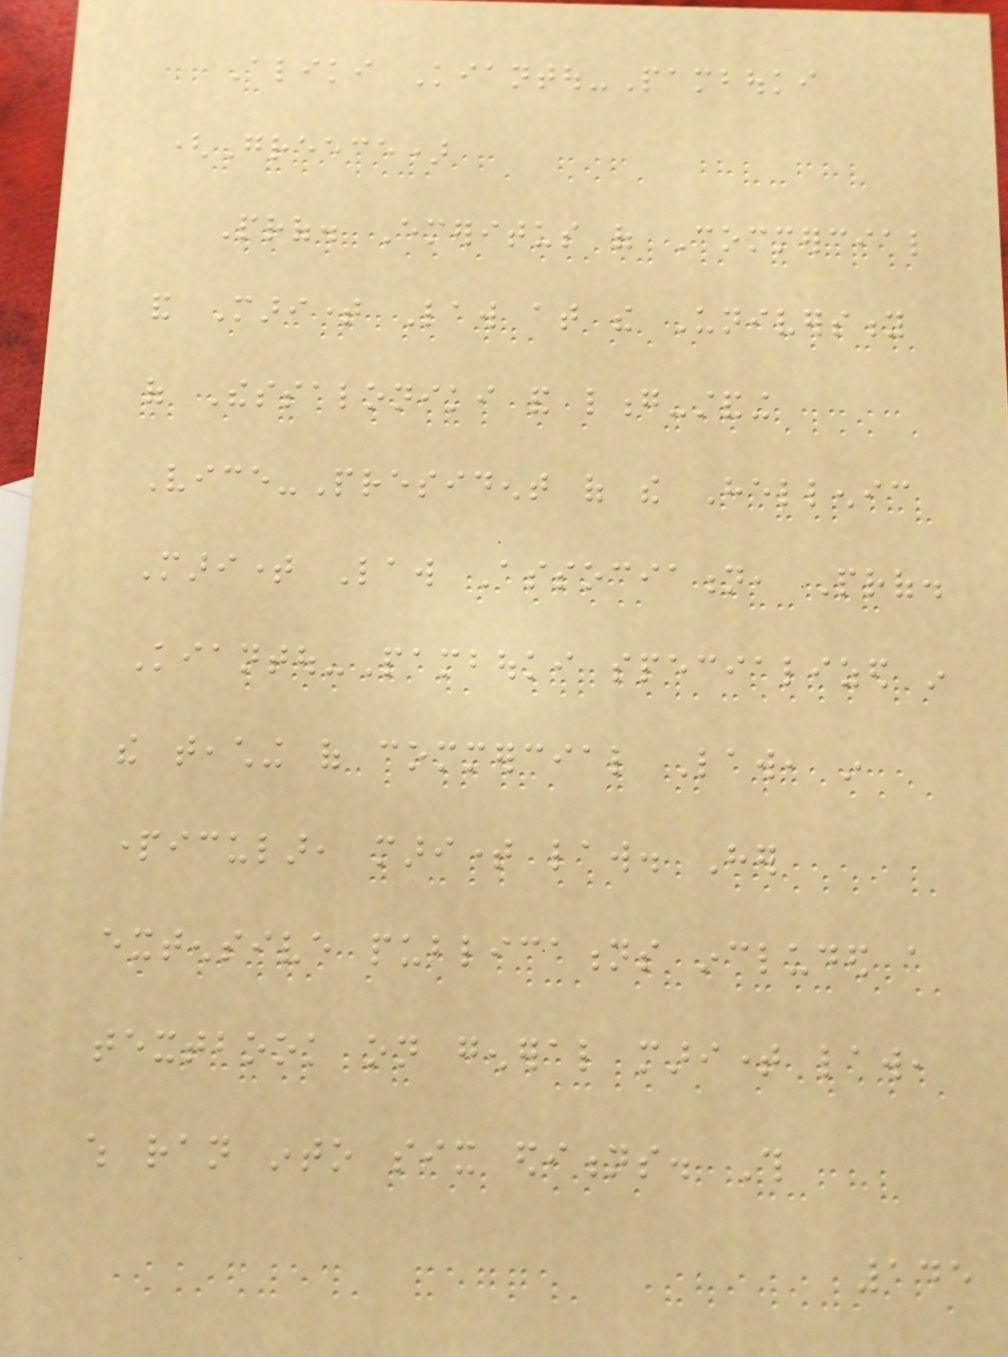Aliki Kiantou-Pambouki
(Greece)
Prof. Emeritus of Commercial
and Maritime Law at the University
of Thessaloniki and long-standing
Vice-President of the Hellenic
Maritime Law Association, Prof.
Kiantou-Pambouki specialized in
the teaching of commercial Law, in
particular, maritime law. Her
extensive publications included a
textbook on general maritime law,
which ran into six editions. This
145
